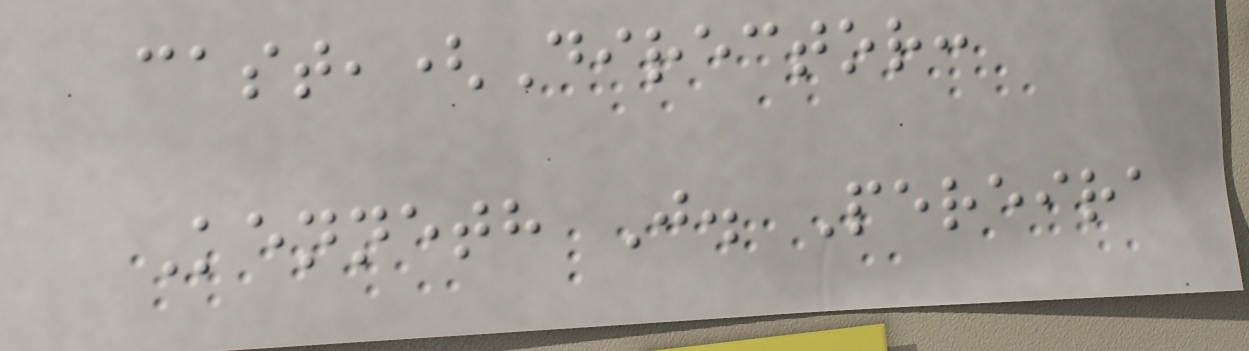cast,(Director:
Kenneth J. Pereira
